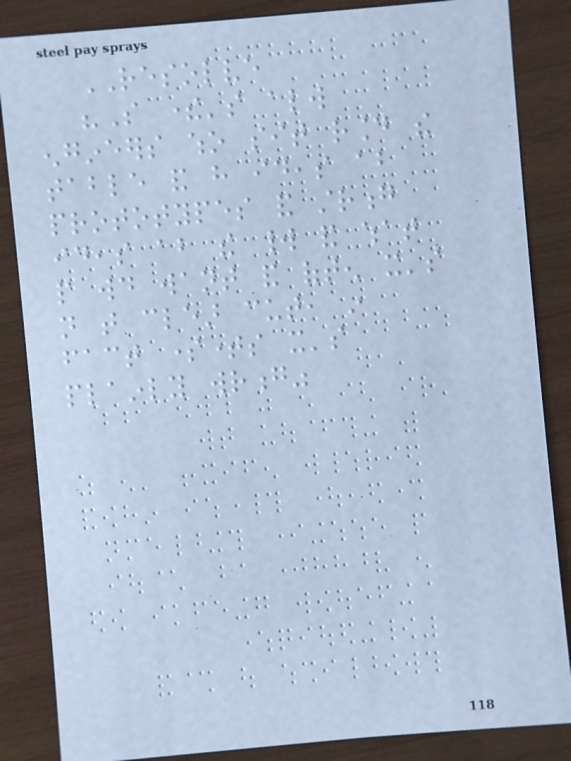RESOLVE
"So there's always
engineers who sit round the
table and have ideas about
prototypes and strong
ideas about the world and what
people would want and often it's
not that clear cut, in
fact sometimes it's
plainly wrong"
